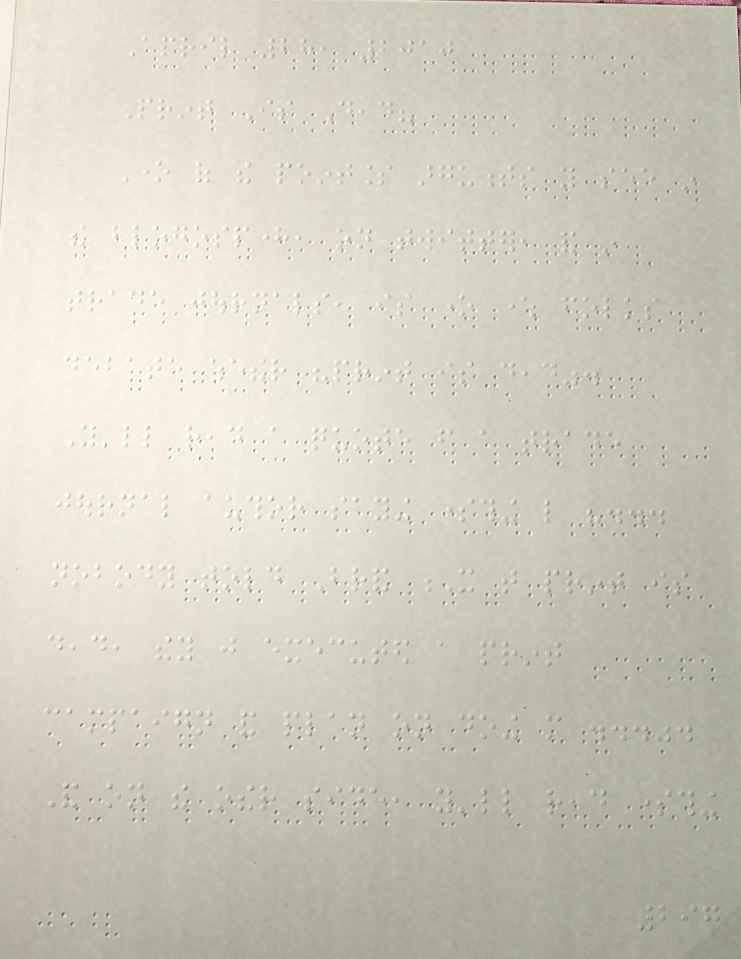April 28, 2010
Print Is Dead?
One of the pointless arguments you see in
the blogosphere, on twitter, and in
trade journals, is one where folks
debate whether "print is dead".
You'll read a quote from a trade
journal author saying something like "...
nobody told Brand X that print is
dead, they just executed a print
campaign and plan on doing more ...".
And on the other side, you'll read something
297
